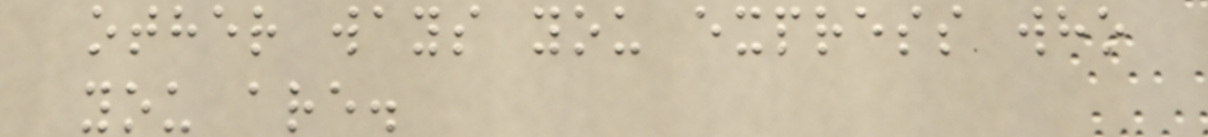other ways you express who
you are.
